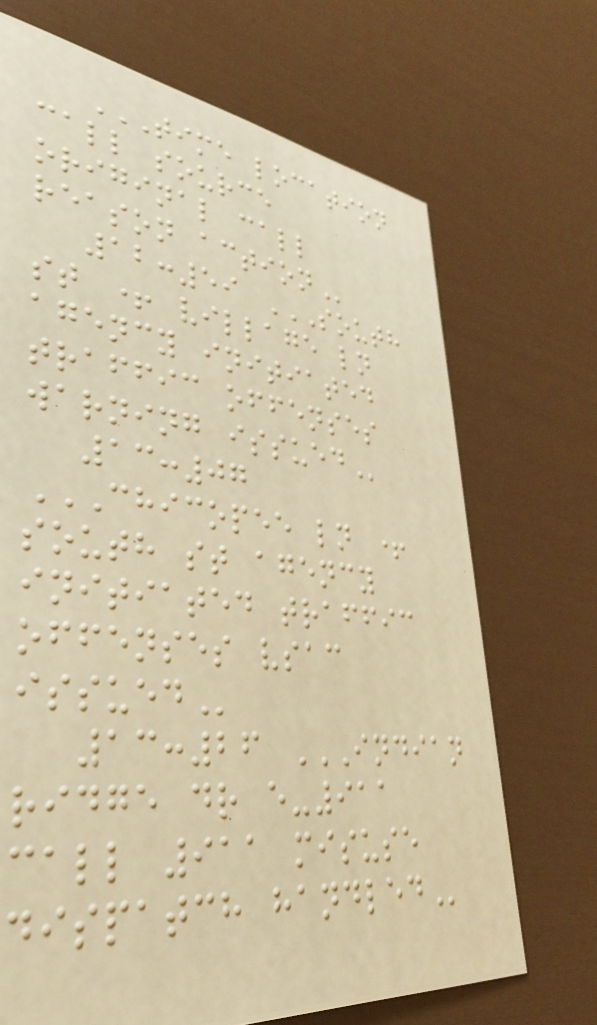TIME LOCATION
CALL SOURCE
ORIGINAL CALL
REASON ACTION
12:59 SOUTH
ST + VILLAGE LN
AGENCY INITIATED
TRAFFIC OFFENSES
WARNING ISSUED
13:07
CHICOPEE LN +
SOUTH ST AGENCY
INITIATED TRAFFIC
OFFENSES VSAC
ISSUED
13:26 INDIAN
RIDGE DR E-911
CALL 911 MISUSE
DISPATCH HANDLED
